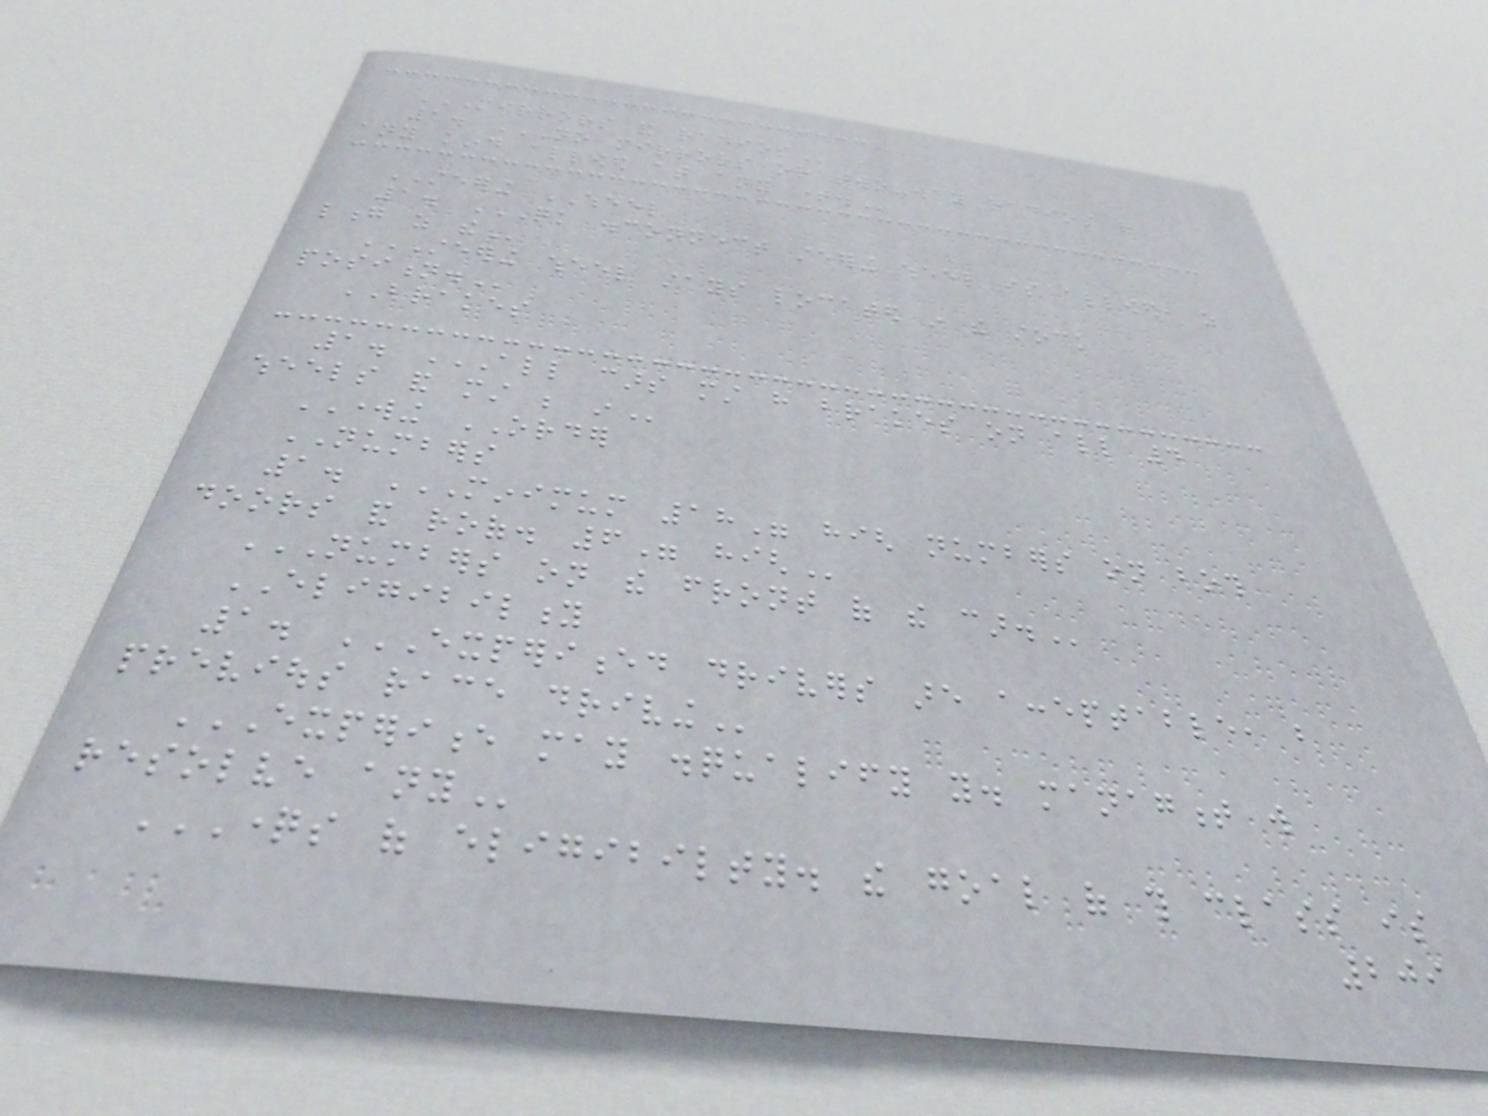MIRRORS AND RADIOS
1. NO MIRRORS OR TWO-WAY RADIOS OF
ANY KIND ALLOWED AT ANY TIME.
STEERING WHEEL
1. QUICK DISCONNECT STEERING WHEEL IS ALLOWED, AS
LONG AS THE
STEERING WHEEL STAYS LOCATED IN THE STOCK
POSITION.
BRAKES
1. ALL CARS MUST HAVE BRAKES ON ALL 4
WHEELS AND MUST BE IN
WORKING ORDER
NUMBERS
1. MINIMUM 18" HIGH NUMBERS ON BOTH
DOORS AND ROOF. 6" HIGH
NUMBERS ON THE FRONT OF THE CAR.
ELIGIBILITY
1. EXPERIENCED DRIVERS ARE ACCEPTABLE, BUT
PREVIOUS RACE DRIVING
EXPERIENCE MAY DISQUALIFY YOU. MANAGMENT WILL
RESOLVE ANY
QUESTIONS OF ELIGIBILTY. THE GOAL OF THIS CLASS IS
209
